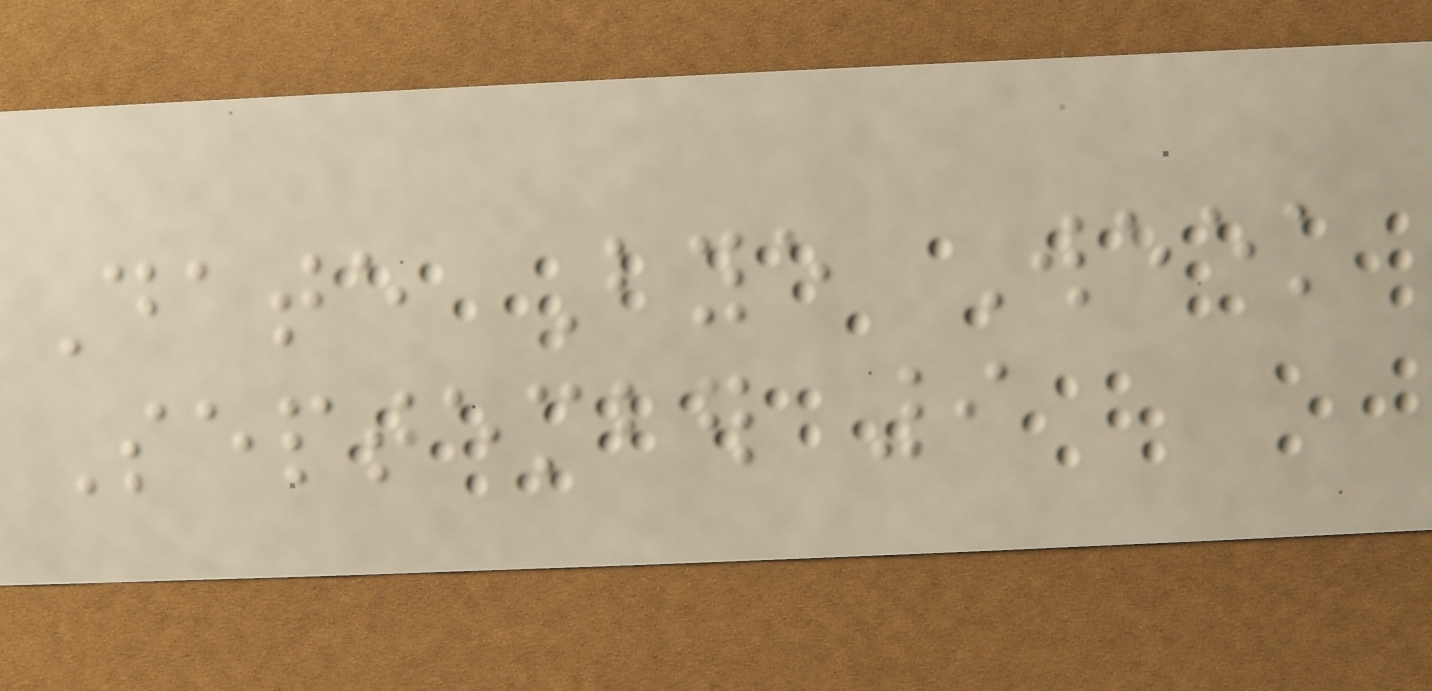Date Bye Week
September 9
